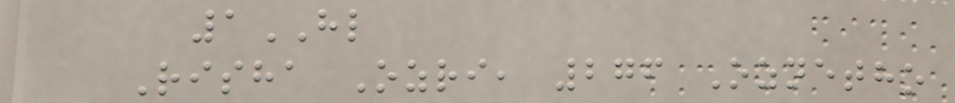1HL
Risha Ozri, 276 Oznetho
